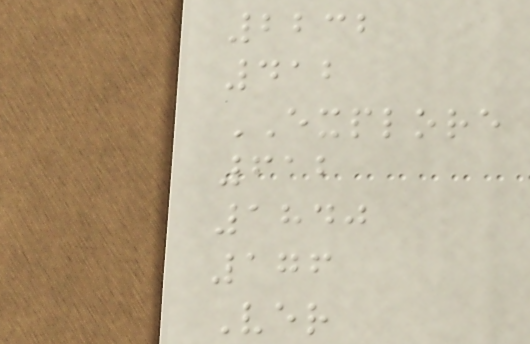2232
412
EXPLORE
612
1840
176
Ver
